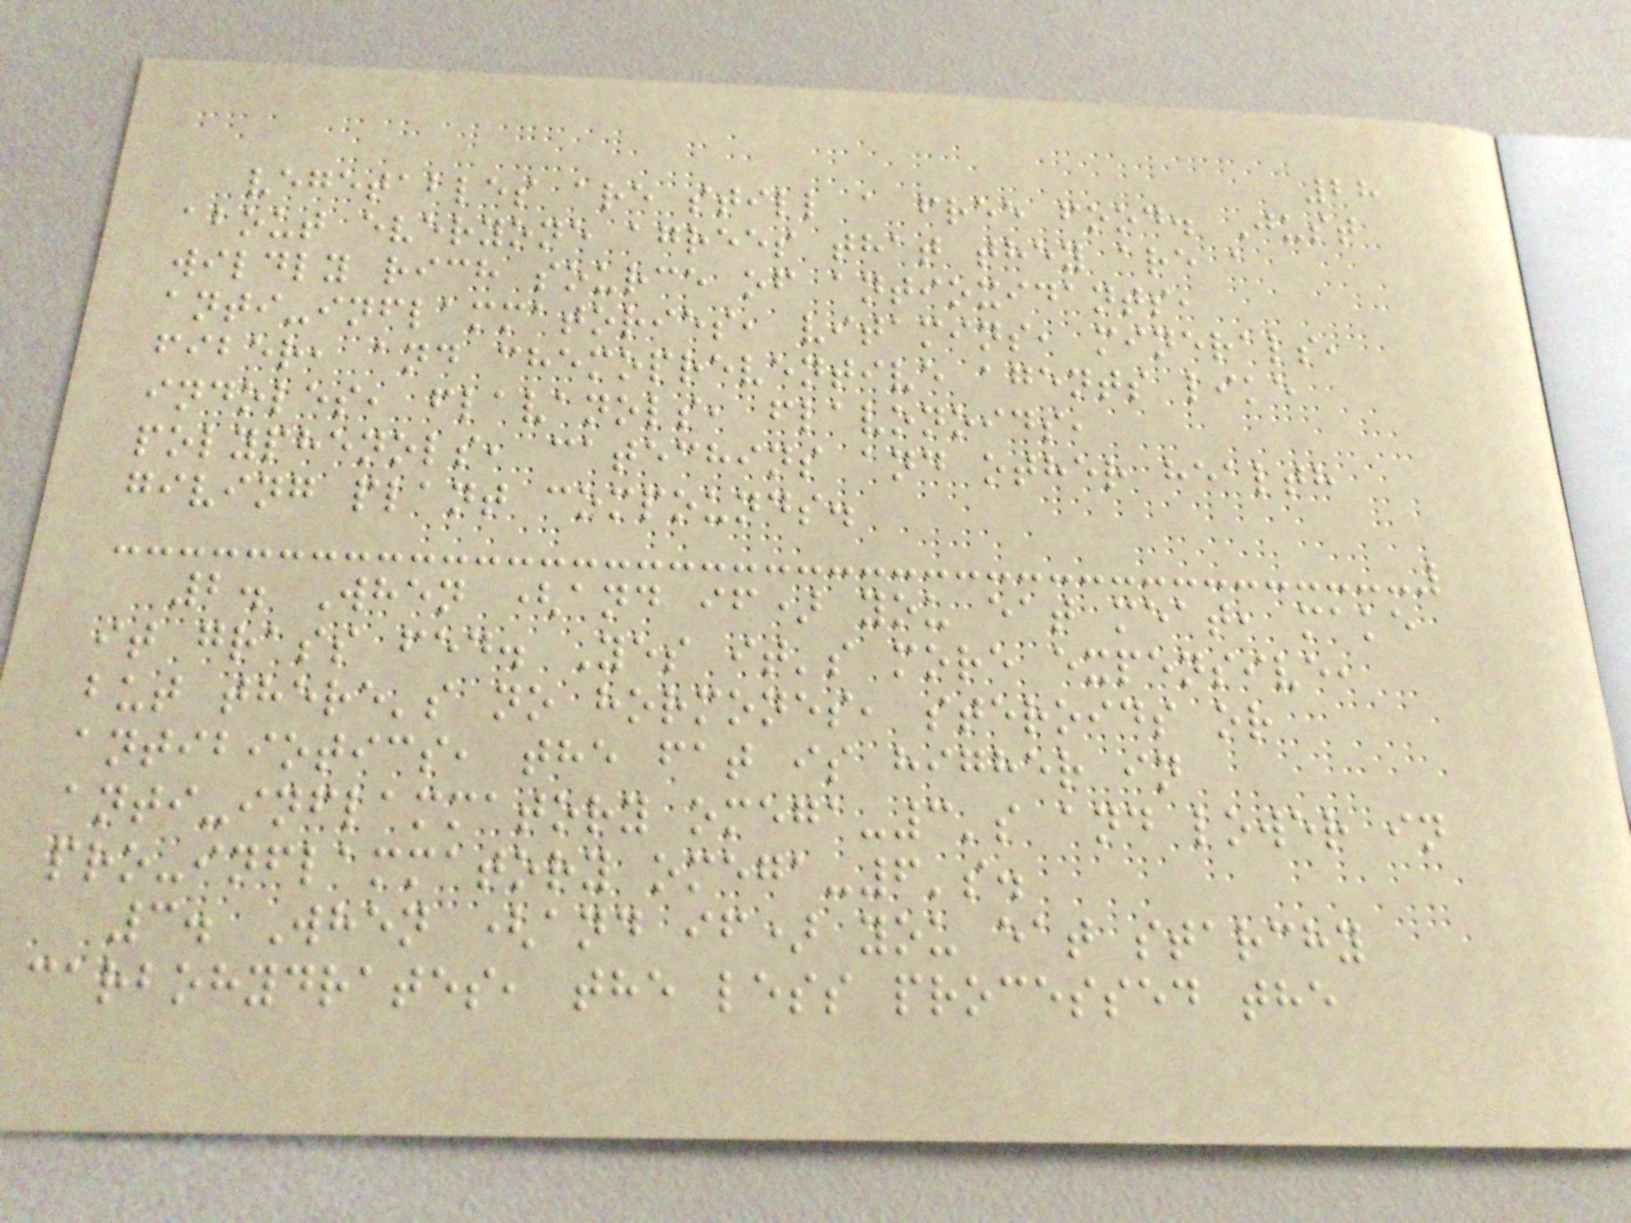28
vegetables are still a free food. Just
about everyone agrees that they are a
wildly rich source of antioxidants,
anti-inflammatories, vitamins, minerals,
fiber, and chemopreventive agents like
indoles, flavanols, flavonoids,
polyphenols, catechins and other health
giving plant compounds.
2. When (and if) you eat meat, make
it grass fed. Yes it's more expensive,
but there's no hormones, steroids or
antibiotics, the fat is higher in
anti-inflammatory omega-3's and lower in
pro-inflammatory omega-6's.
3. When (and if) you eat starchy
carbohydrates, the less processed the
